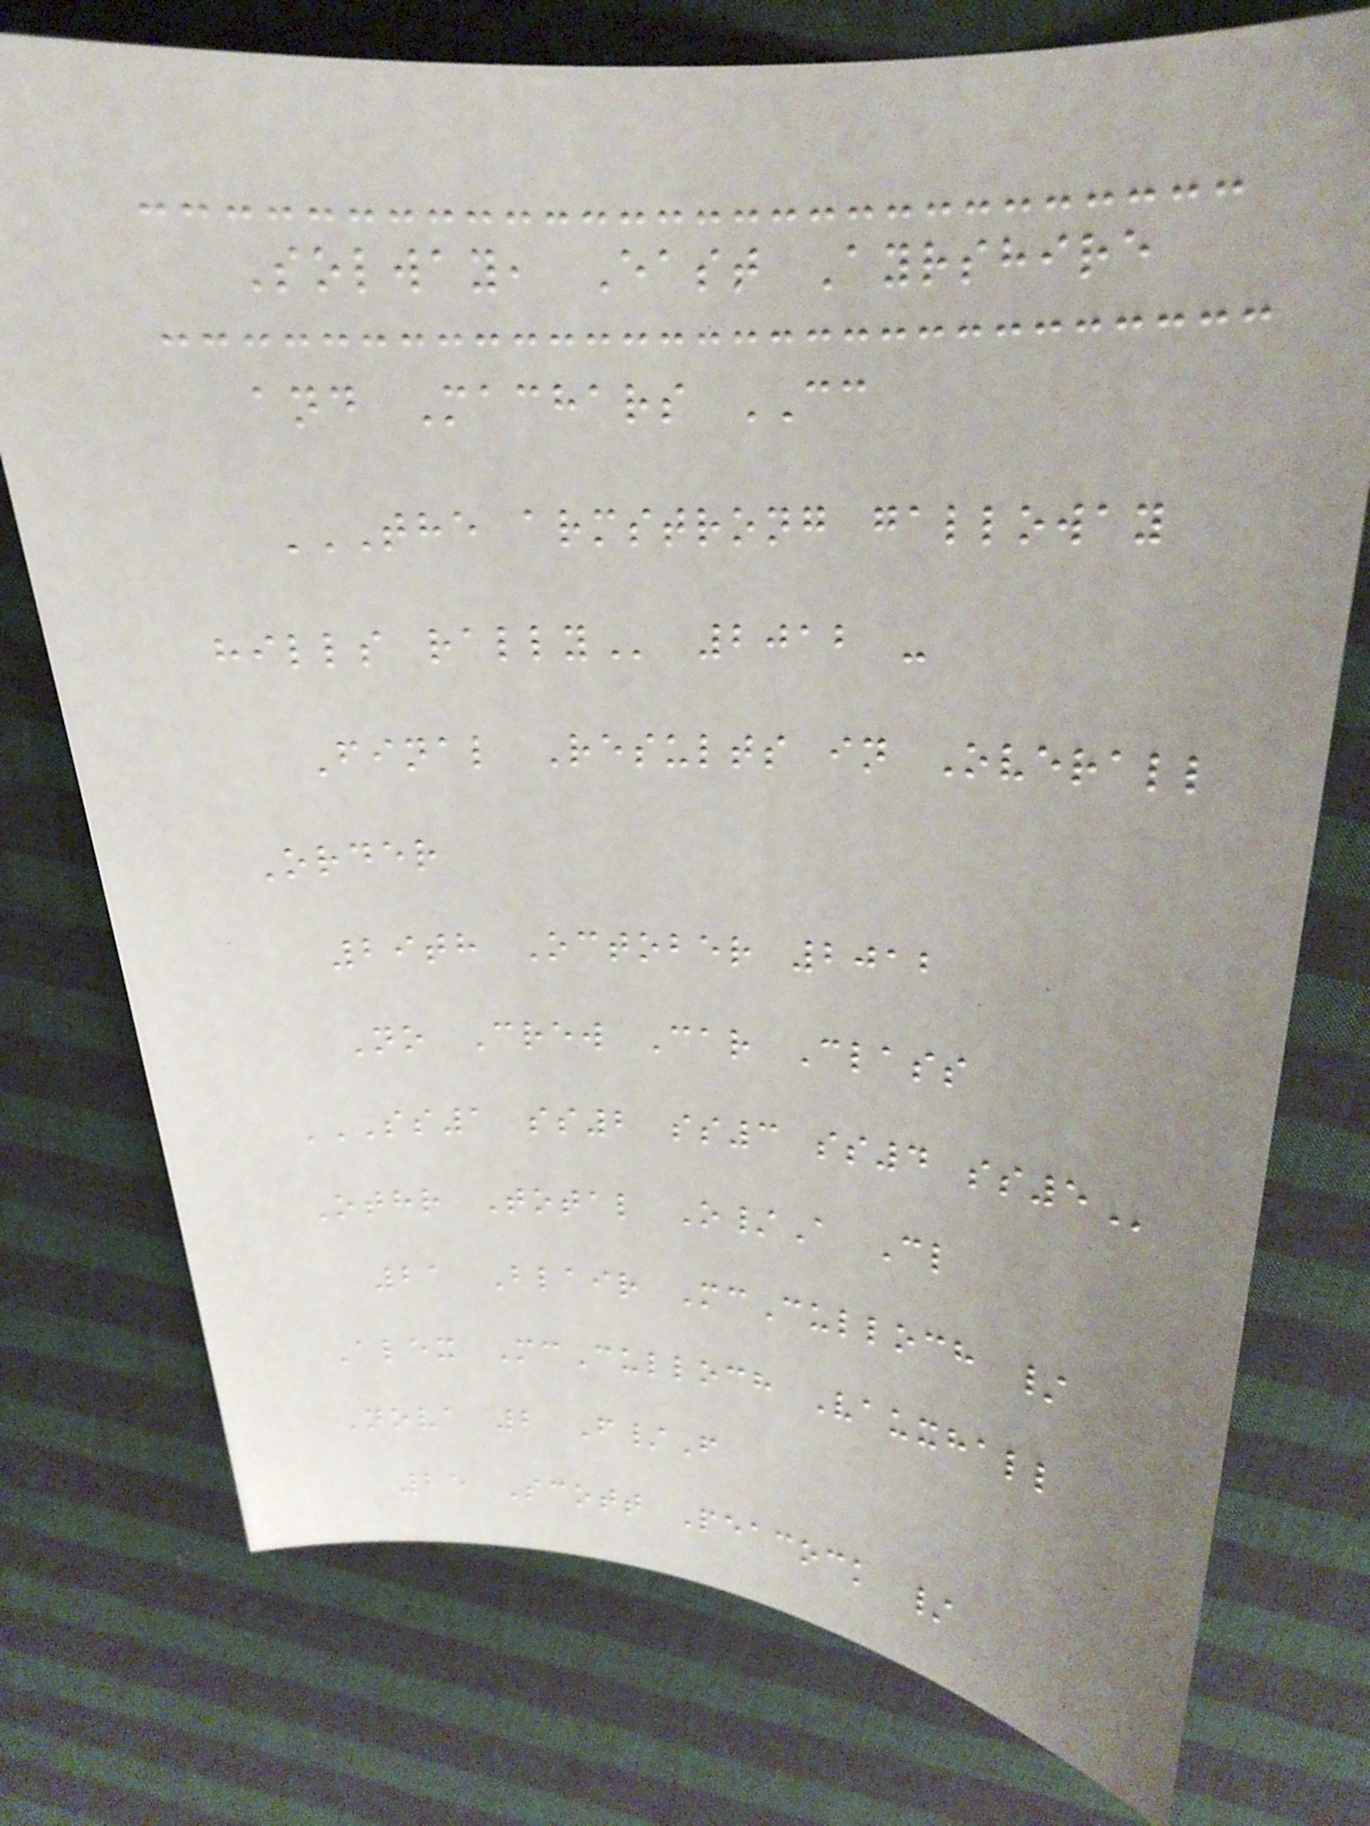Solway, East Ayrshire
and Machars CC
THE ARMSTRONG GALLOWAY
HILLS RALLY 2012 -
Final Results in Overall
Order
29th October 2012
No Crew Car Class
SS1 SS2 SS3 SS4 SS5
Othr Total O/A Cl
21 Blair McCulloch /
Alex McCulloch Vauxhall
Nova 2 F/F
25 Scott Peacock /
